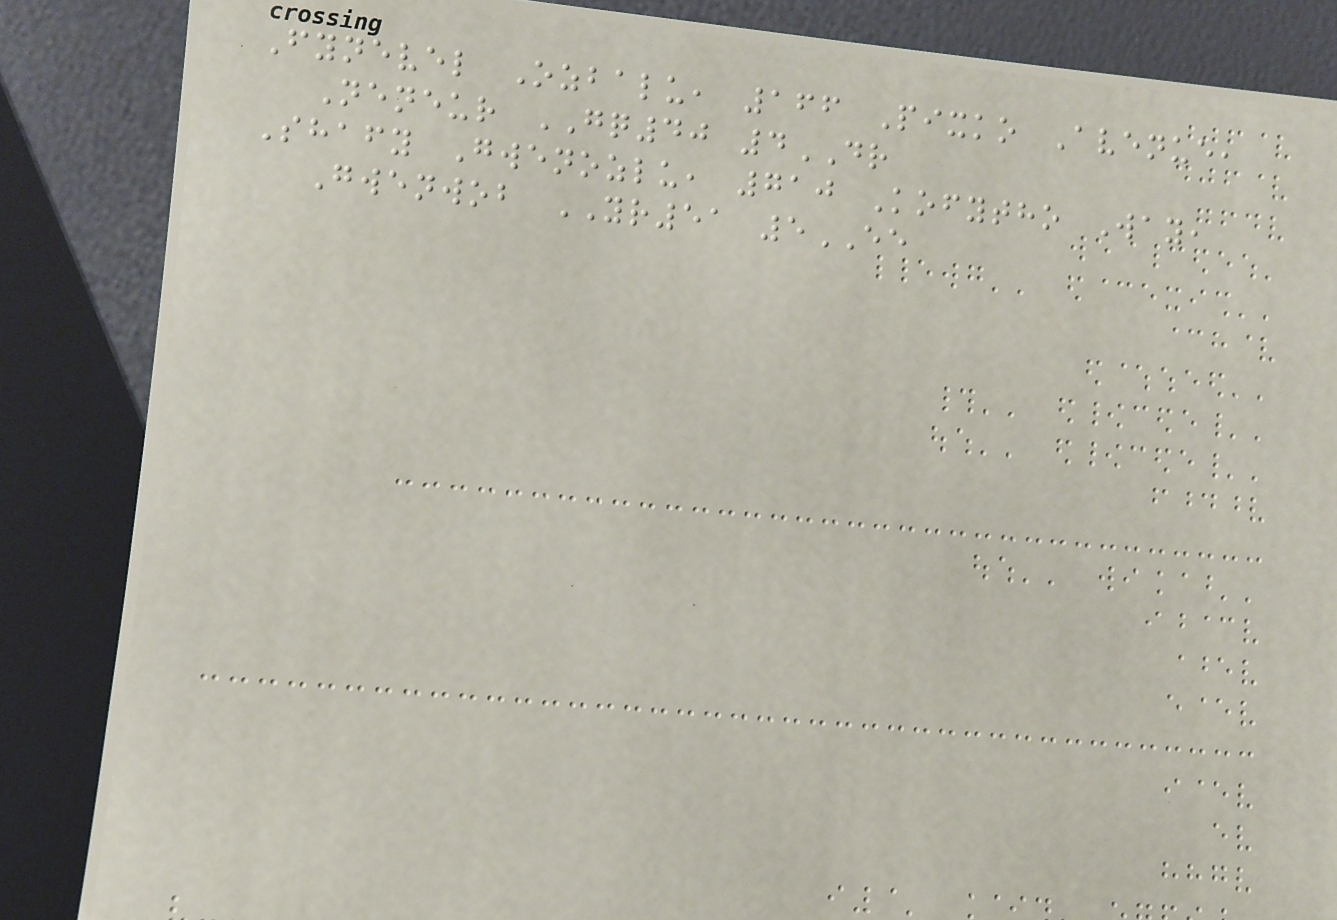Fynevel Ozbalu, 166 Pixko Avenue,
Neneur GQ40 4DR
Shafy Gwenozlu, 710 Kofytho Way,
Gwenwob YR51 5EE
